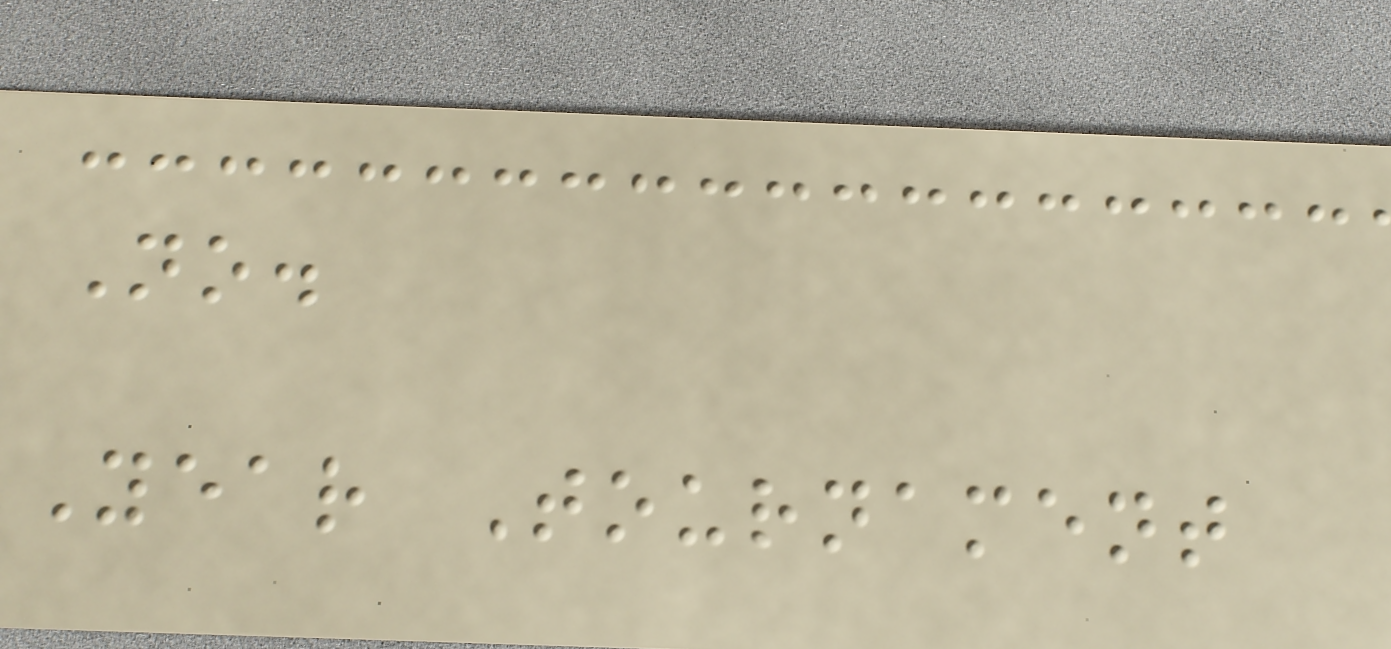No.
Year Tournament
